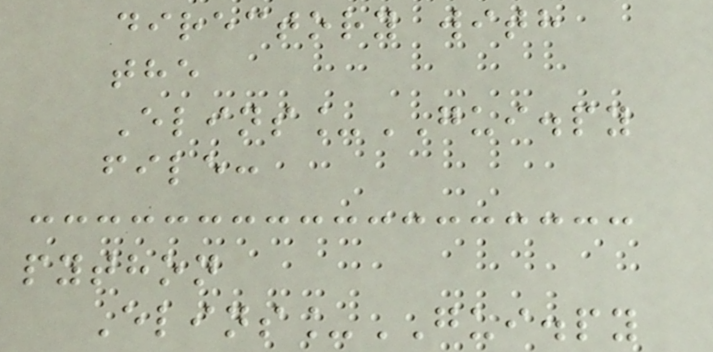directory with
the
Elins_GUI.py
file:
python
Elins_GUI.py
